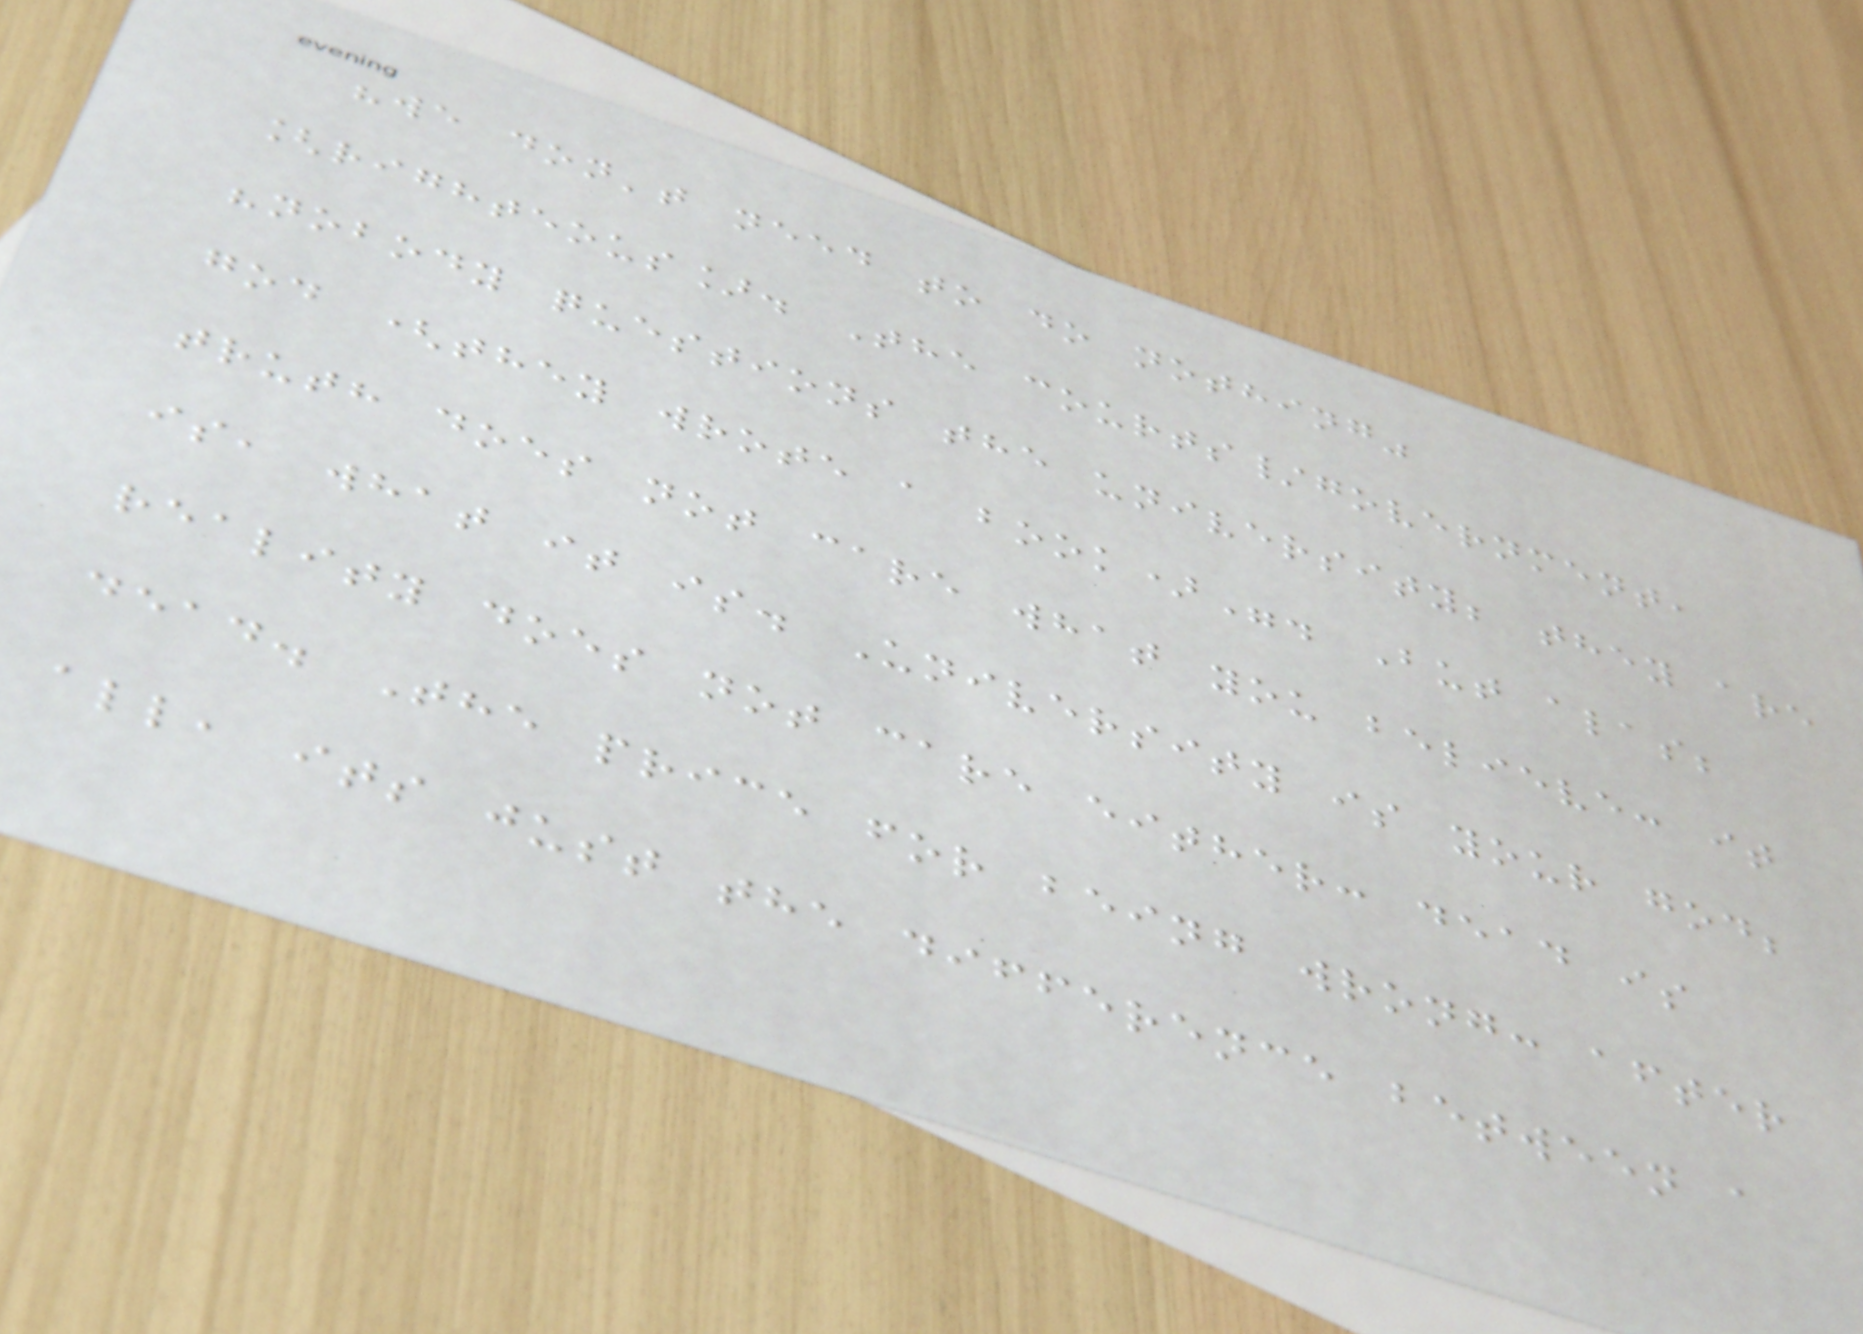"we don't need to do nothing"
[righteous]. The courts/government,
"nobody questions the university; they are
god (they wrote a book)". But alas;
truth does not care what you believe: it
is, what it is. University is your god;
reality does not care either: dead is
dead. The price for being wrong: after
all, its just the difference between a
